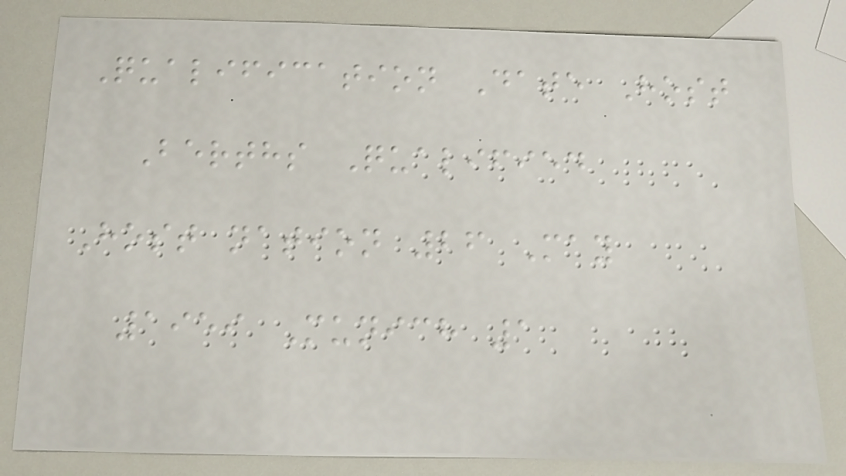Qualification Date Host
Berths Qualified
Host nation 26 May
1959 Munich 1
